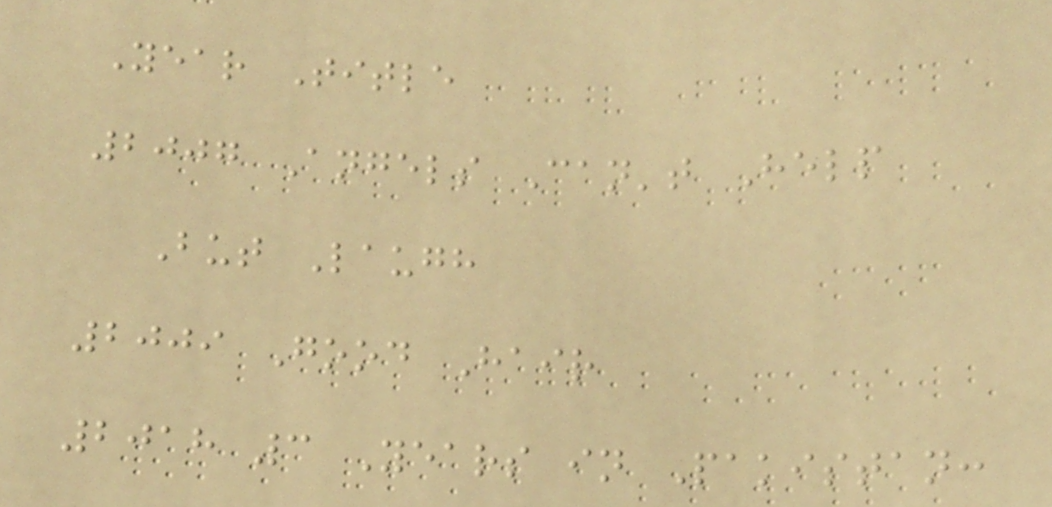Year Title
2007 Angels Can't Help
But Laugh
2009 Good Hair
2018 3 Years in Pakistan:
